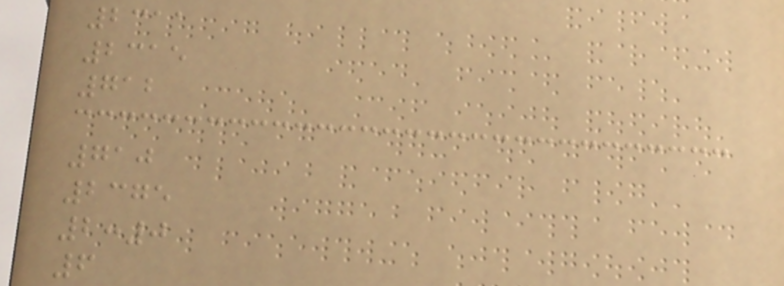2311
2315
712
710
2375
2:0
6
